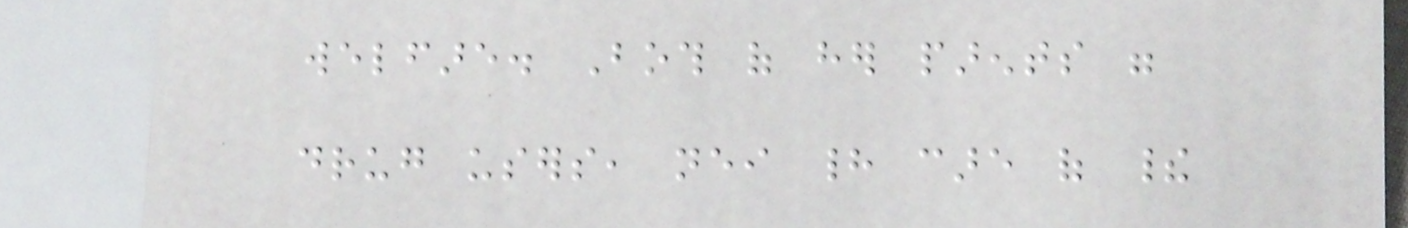welfare. Both of her parents were
drug users, neither had care of their
